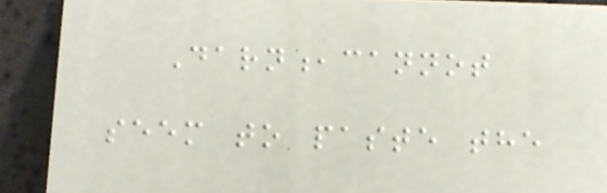Darn,cannot
seem to paste the
